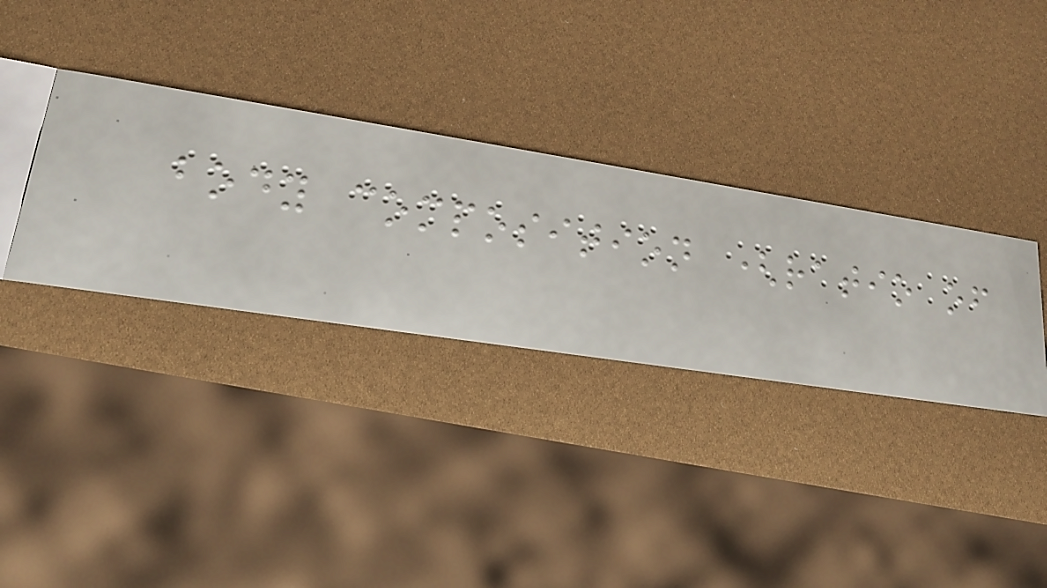body composition (ratio of
